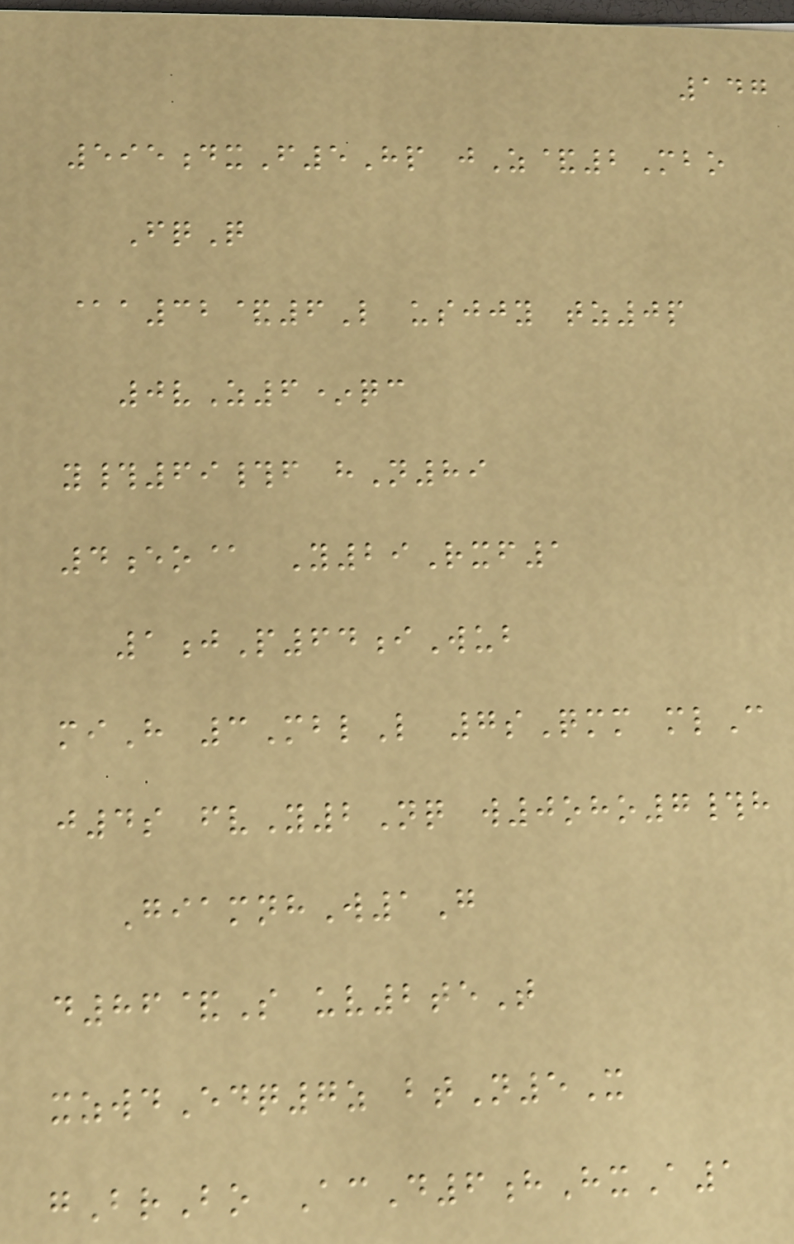147
595dxF5Hp jZ&2Mbo
FqQ
@a32&6L usjjy tz0p
0vZ6*qc
y#69#f hN89
4eo@ Y29Rxf1
1jP64iWub
miH 3MblL 7sQmm mlC
j4s fvY2Nq w0oho7#h
GiamnhW1G
d86&S uv2teT
xzwdEdq7z btN5X
gBrBo AcD6hHxA1
